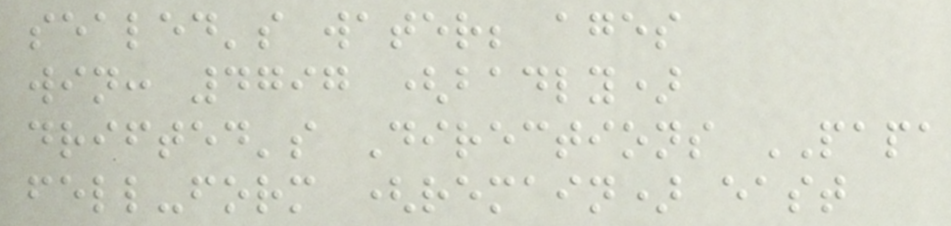sealed's water; ages
win: 4797 (badly)
drifted's Directions PAPA
fell-form (remain) east
